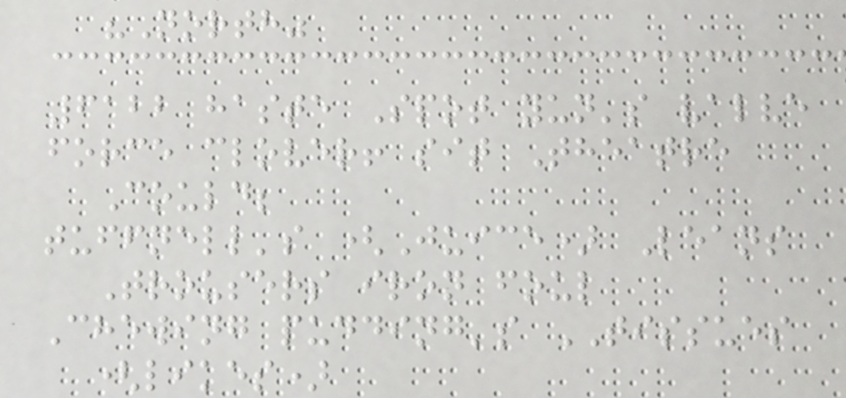"North"
6122 haste Spot yun's valve
force clover! sit Theatre
Could;
tuffnell's (Juice) Leans
Trousers iron foul
Chewing pudding's TISSUES
(likes)
